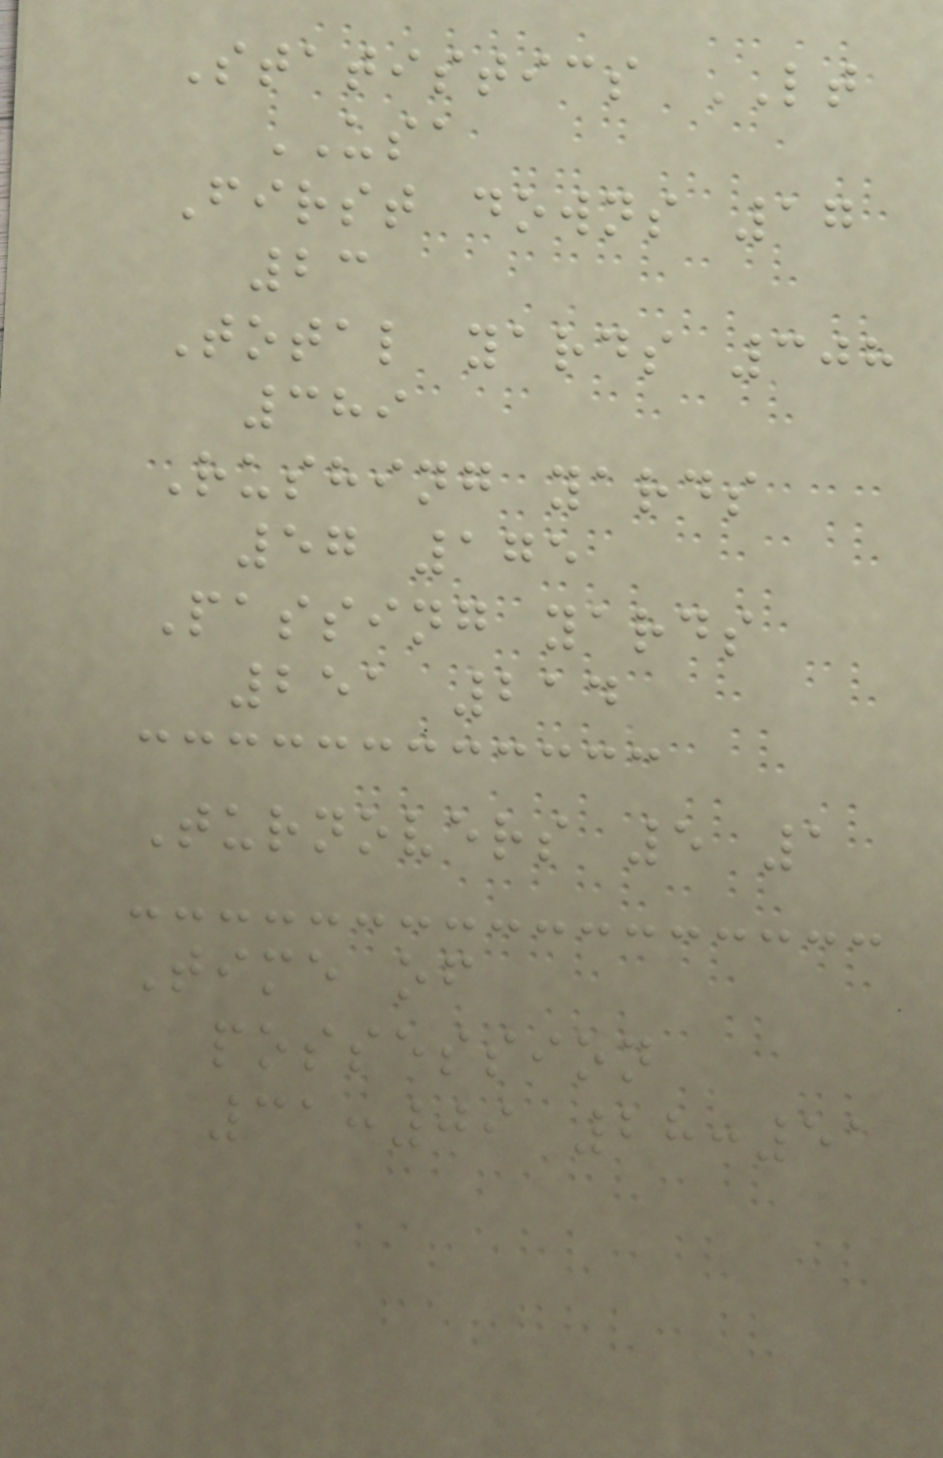Statistics LT
USA
First downs 17
23
Total yards 308
389
Rushing yards
57 175
Passing yards
251 214
Turnovers 5 1
Time of
possession
31:09 28:51
